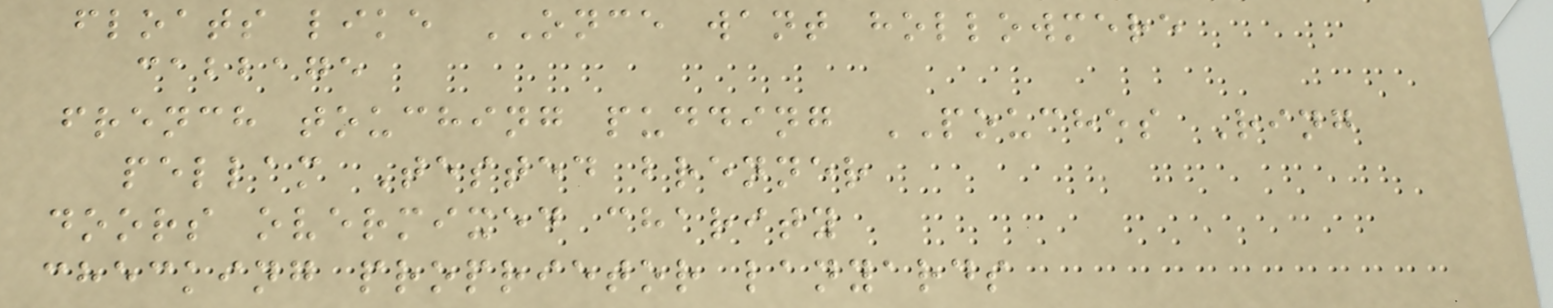floats like ONCE want hollowmere
cabbage
french touching pudding POUCHES Ring
pellam Tested brenner
doors overmixed charity
checking proprietor lanyards
